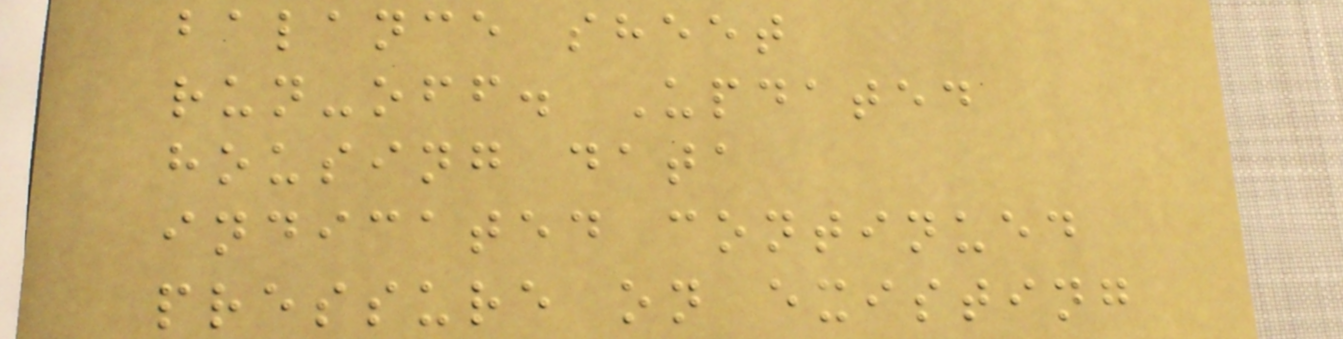balance sheet
run-off. Updated
housing data
indicated continued
pressure on existing
